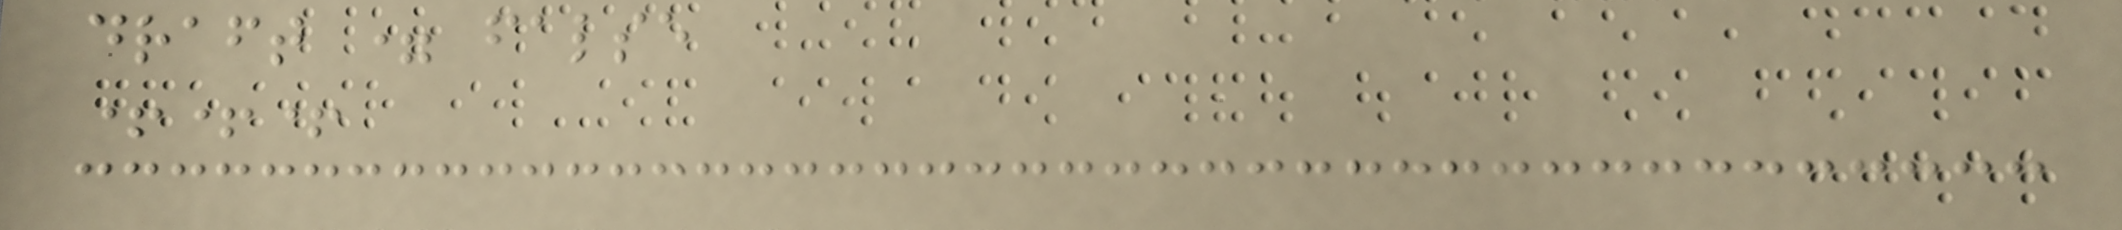draft = false
+++
